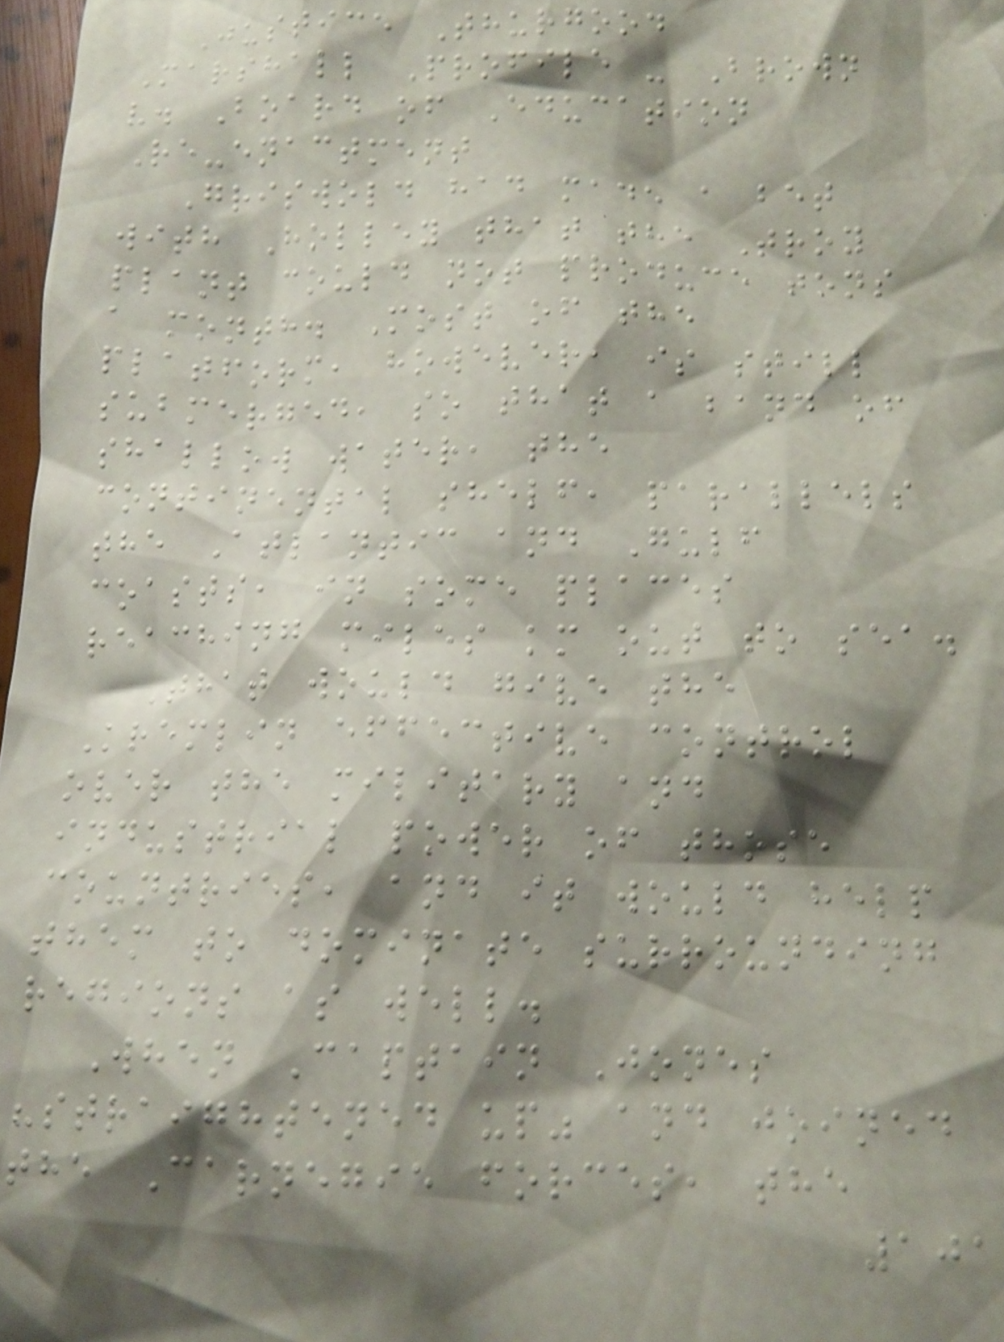Justice Thurgood
Marshall Profile - Brown
v. Board of Education
Re-enactment
Griswold had made a bet
with Holley that the Troy
plant could not produce tons
a month. Most of the
platform, however, is still
submerged, so that a band of
shallow water, the
continental shelf, parallels
the Atlantic and Gulf
coasts, in some places
reaching miles km out to sea.
That would give the
Kremlin effective control
over the military and
industrial power of those
countries, and it would help
them to dominate surrounding
regions as well.
When Captain Jones
"straightened up" and joined
the Carnegie forces, the
101
